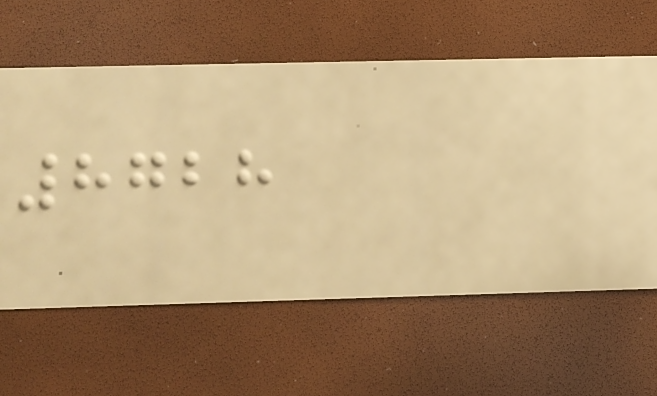8728
